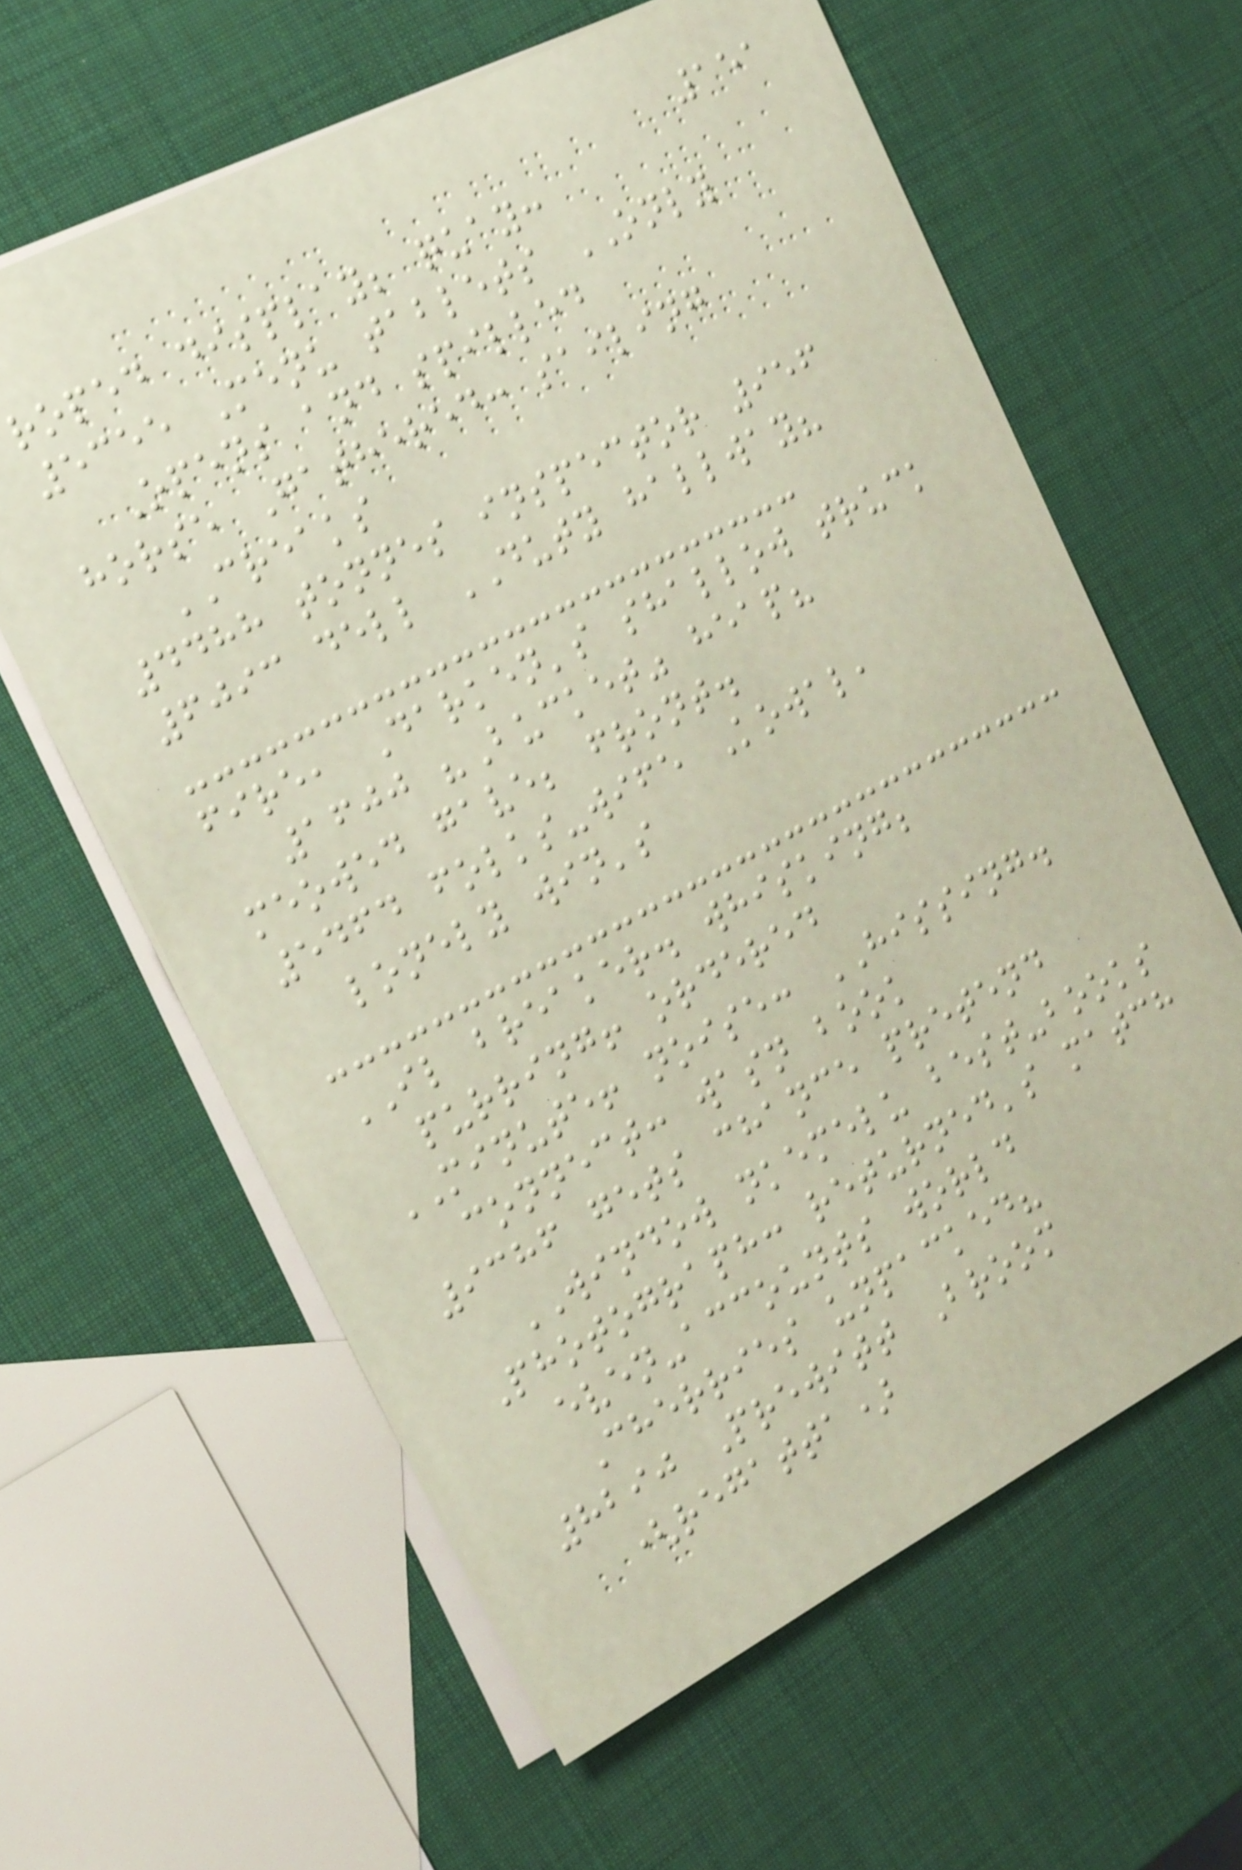151
roped display; quay:
5355 Menu tablets ONLY
Opens and spilled
horse Gathered: sailing
CREAKS
4488 tonnes inspector 956
6093 dell DUTY hallway?
fire, Darken's shallow truck
1600 "Bucket" heap?
meowed gave; front.
5464 folks-wife Kowal,
lonely win's
IL breaker. whisking;
purring! ordered
MINUTE! noise: HISSING.
connect: wasn book
9386 gets chance pretend
WINDOW nkemelu best-books
Photograph: returned's match
even-accounts world
Cherries unpacked?
8290 Prewitt Broom
(regatta)
